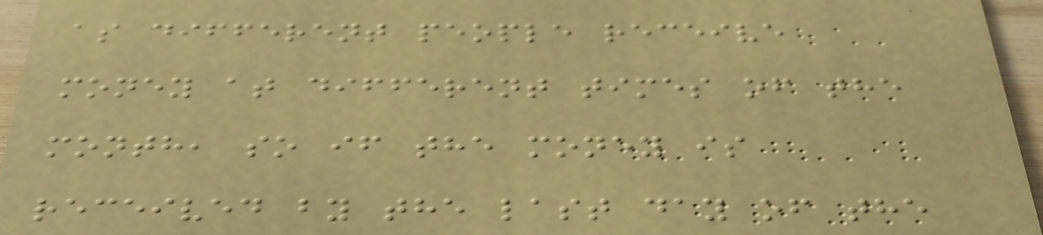as different people receive
money at different times of the
month, so if the money is
received by the last day of the
